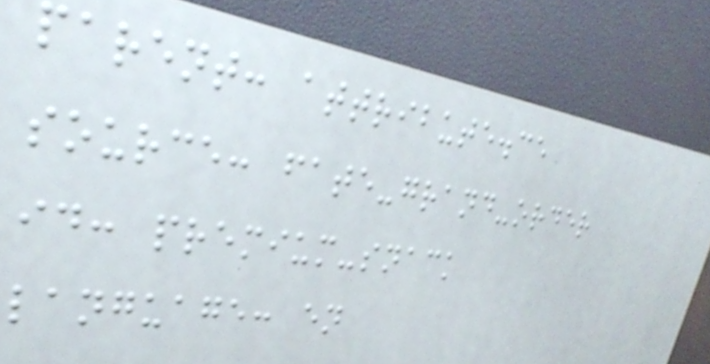parent: attribute.ce
source: fate-grand-order
id: premium-snack
language: en
